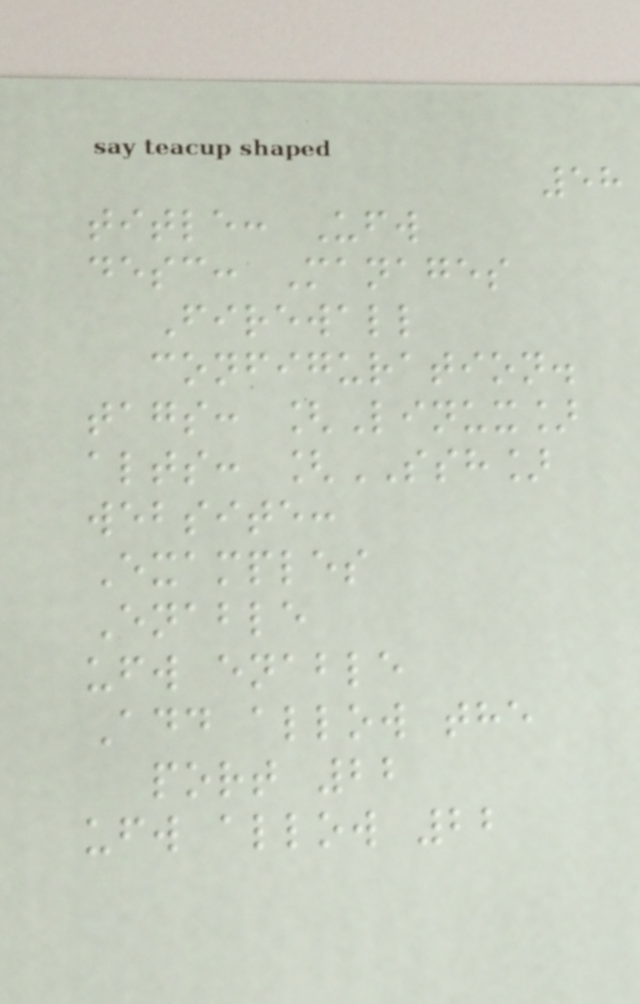58
title: Ufw
desc: Manages
Firewall
configuration.
tags: [Linux]
alts: [SSH]
website:
Examples
Enable
ufw enable
Add allow the
port 22
ufw allow 22
